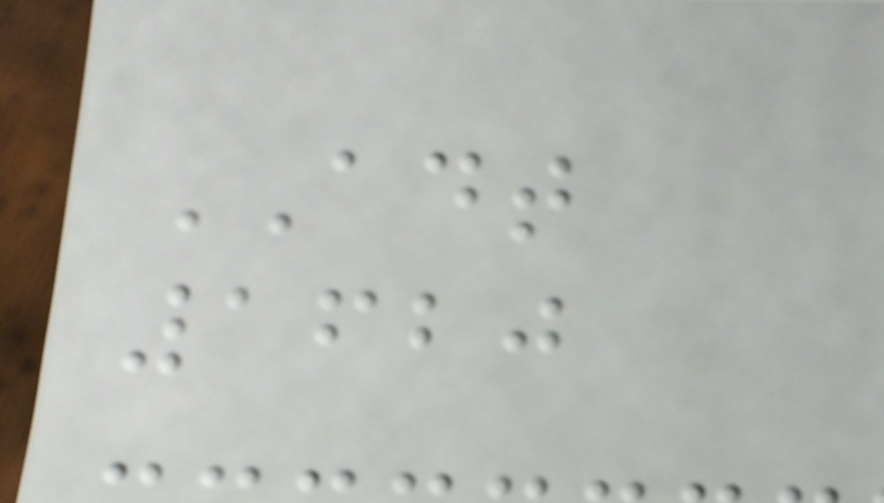ADT
1620
